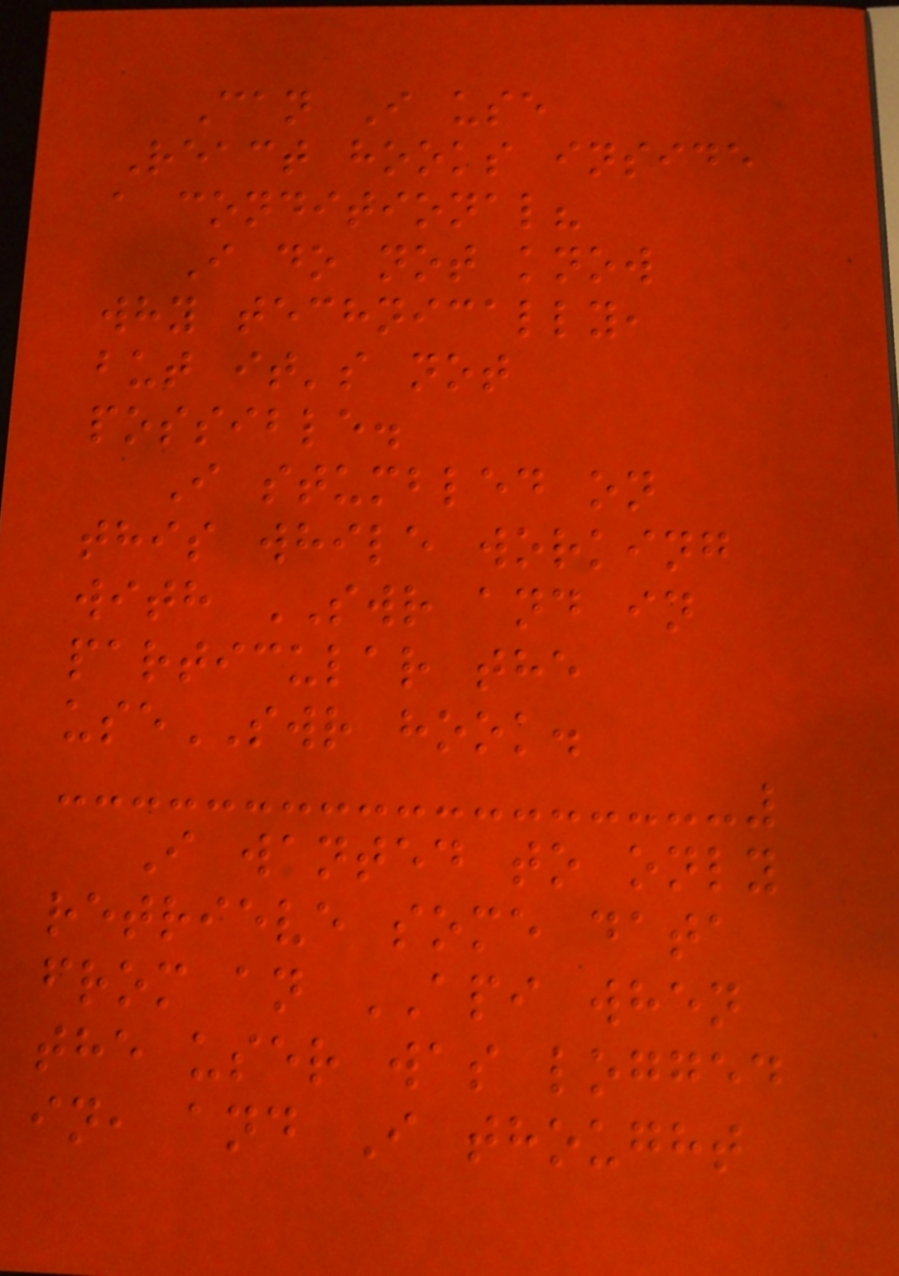Can I use
React hooks inside
a conditional?
I do not know
why technically,
but it's not
possible.
I stumbled on
this while working
with SWR and in
particular the
useSWR hook.
I wanted to only
retrieve some data
from an API when
the user was logged
in, and I thought
